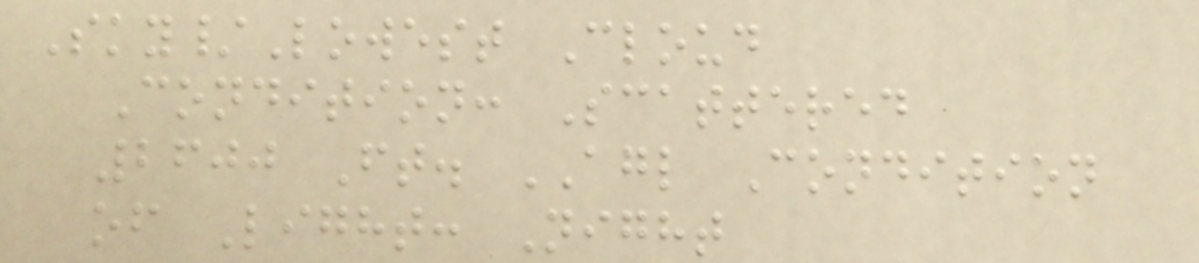Sky/Lowest Cloud
Condition: Scattered
2600 Ft. AGL Condition
of Light: Night
